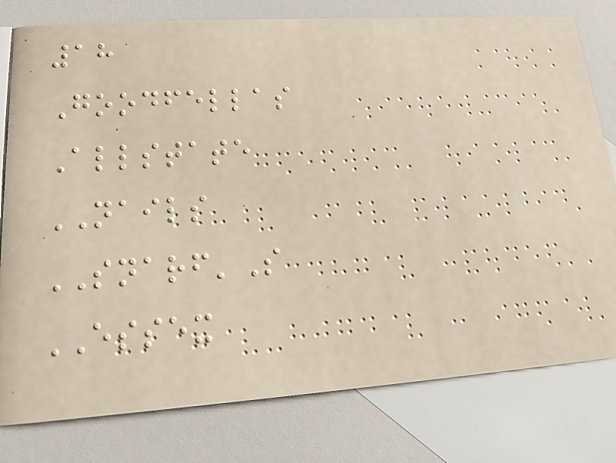18
Goodfellas
Allstate
NAILS
SNARF'S
ESSEX
